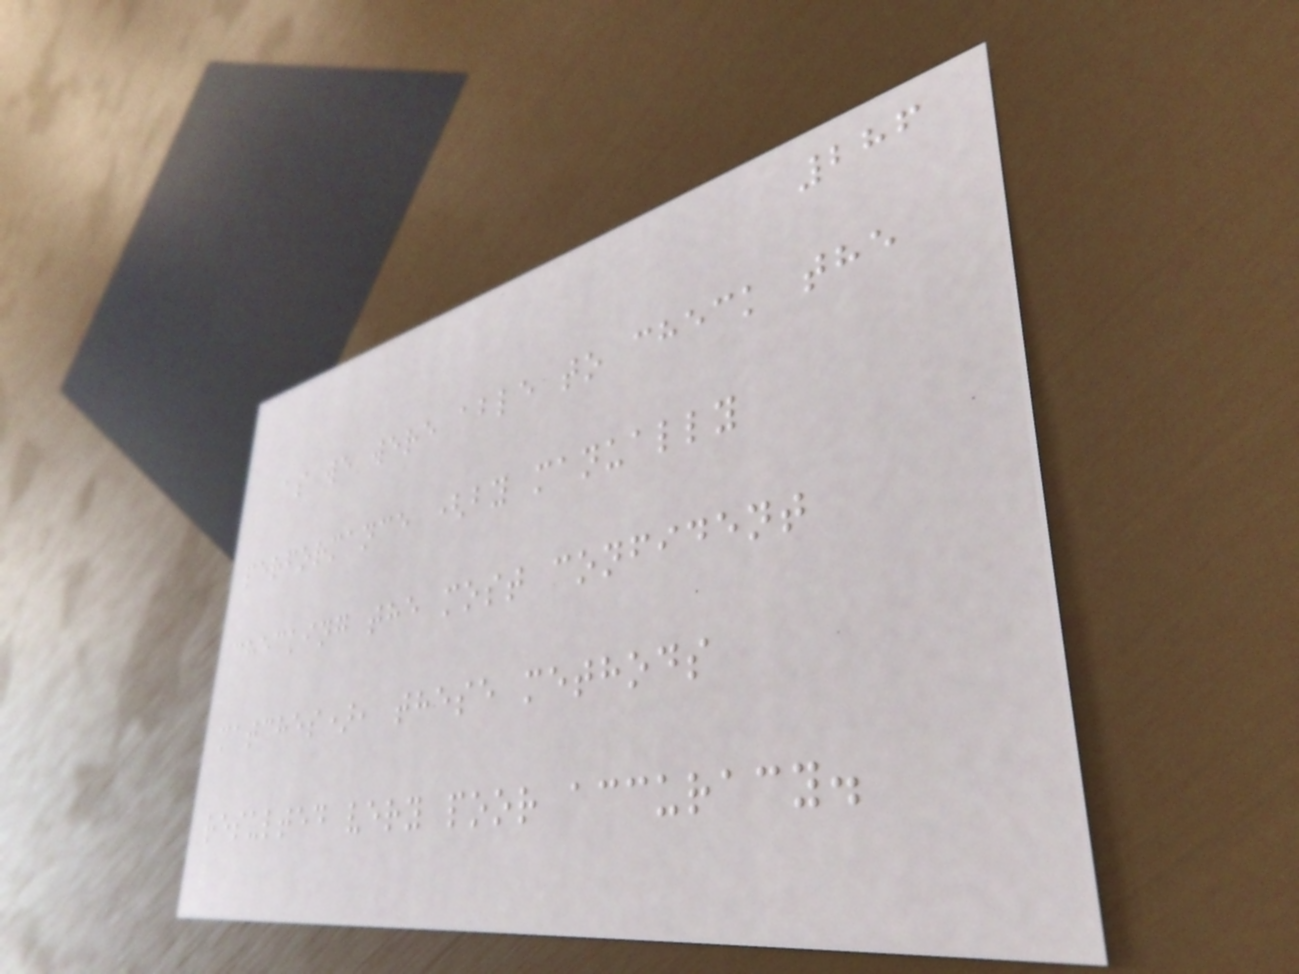286
as we were able to check the
performance (by manually
checking the most confident
matches), these methods
resulted very poor accuracy.
